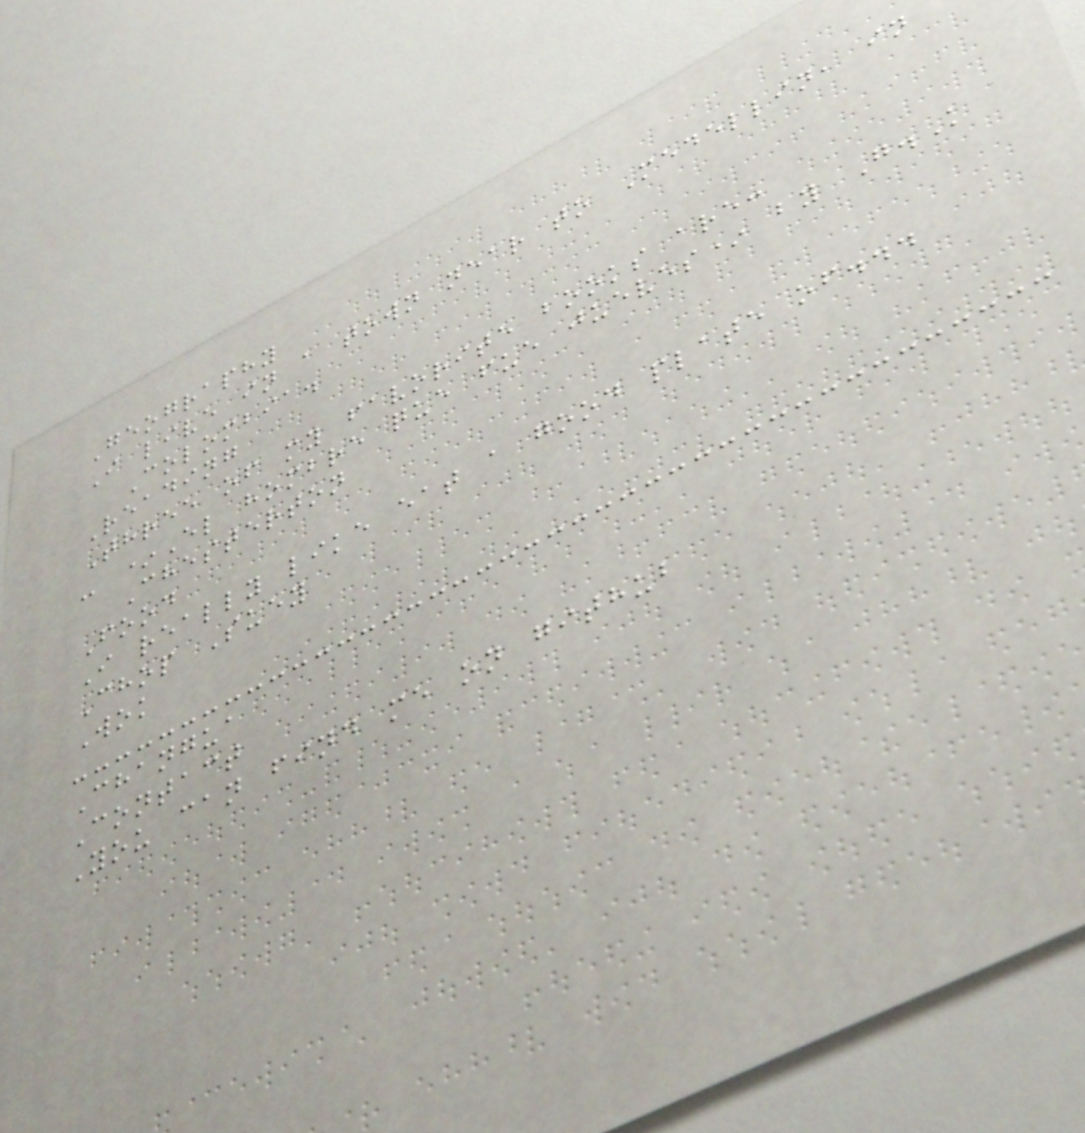Geography
I live in a town near to Medellin, in
Colombia.
Reading
Three of my favorite books are:
- *El hombre que fue jueves* by G.K
Chesterton
Food
I really like eat a good plate of...
Chop Suey
Wok
Changua
Contact
You can find me on github
